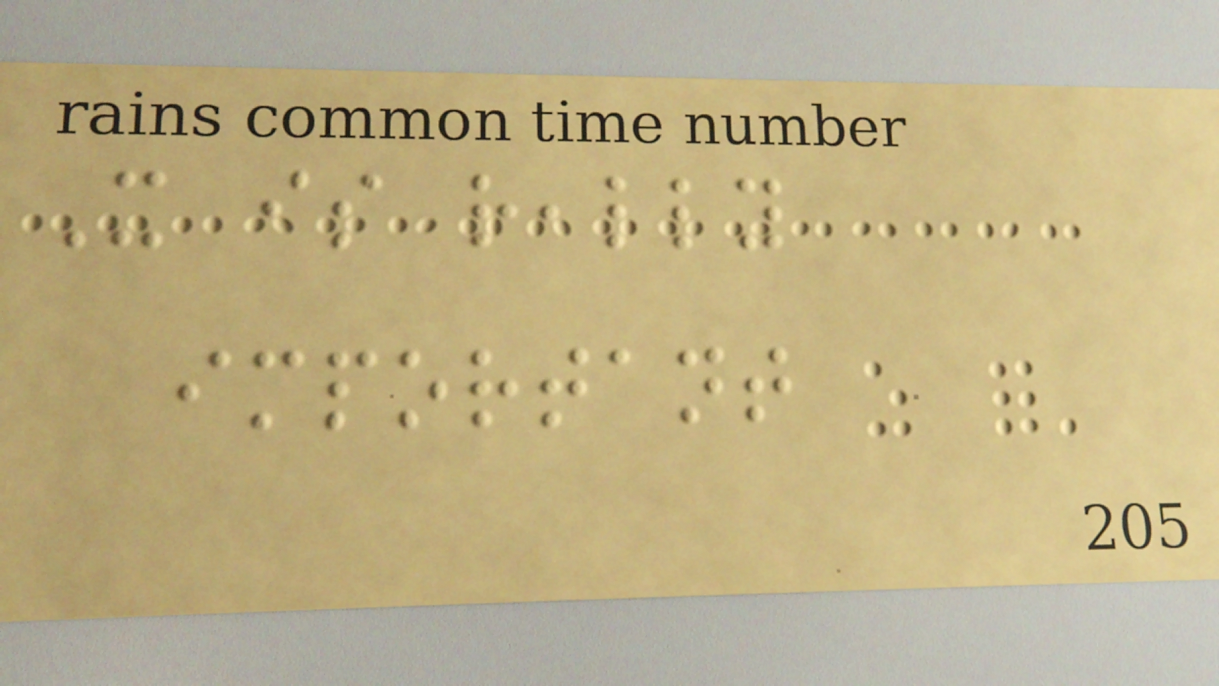It is really
important
